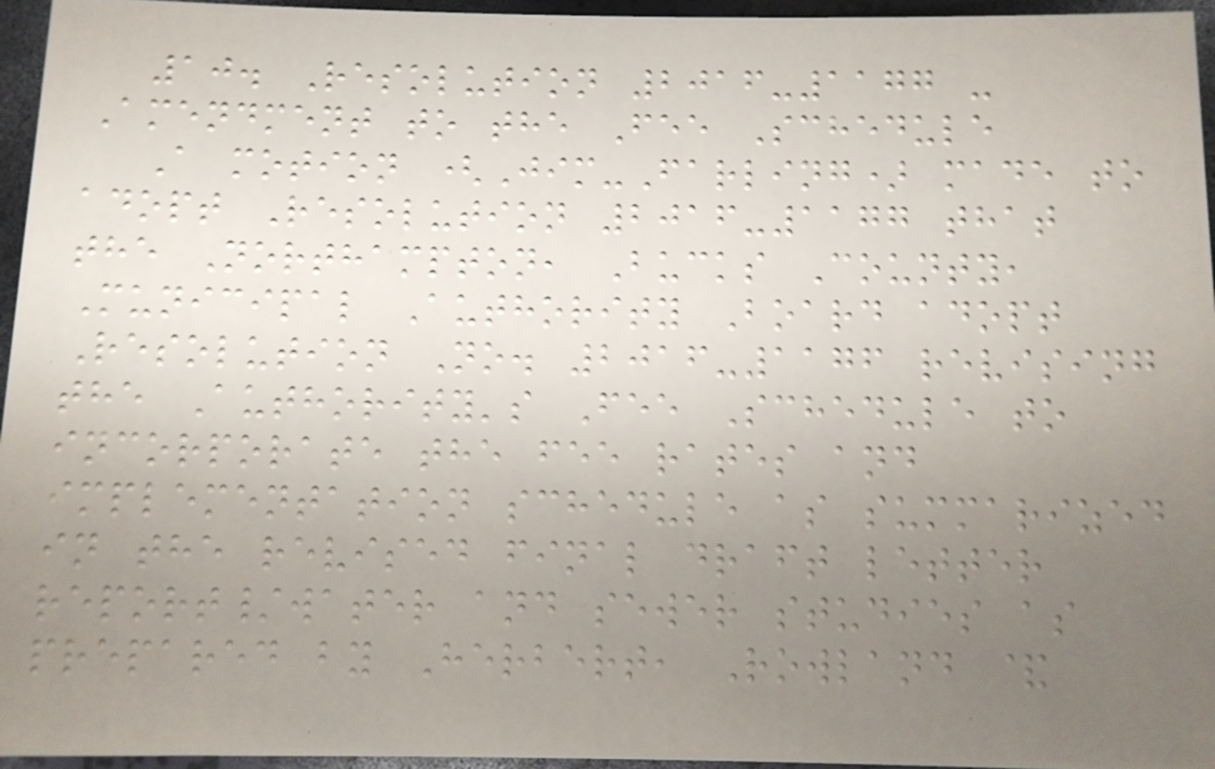10. Resolution 2016-1177 -
Amendment to the Fee Schedule
A motion (Jim-Farling) made to
adopt Resolution 2016-1177 that
the Northampton, Bucks County,
Municipal Authority Board adopt
Resolution No. 2016-1176 revising
the Authority's Fee Schedule to
incorporate the fee rates and
implementation schedule as summarized
in the revised final draft letter
report/water and sewer studies as
prepared by Herbert, Rowland &
